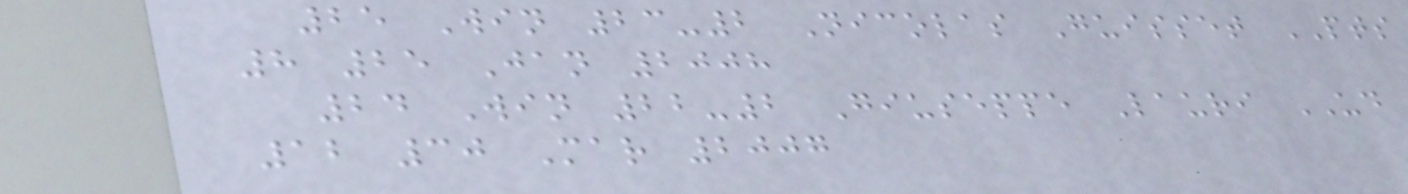25 Win 23-2 Nicolas Guisset PTS
8 25 Jan 2008
24 Win 22-2 Giuseppe Lauri UD
12 30 Mar 2007
